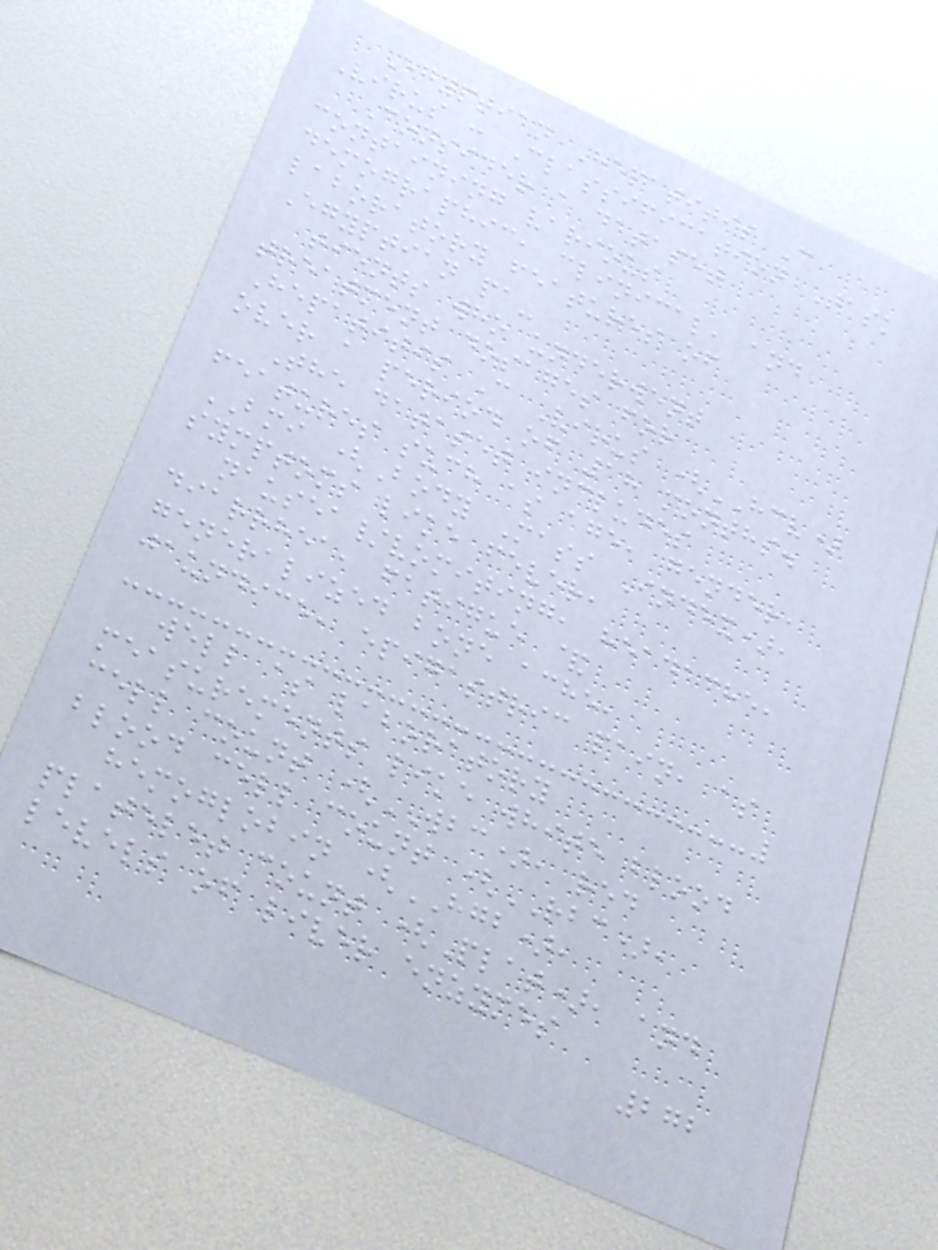Egyptian Hepatitis C
Virus : Classification Task
Consider a dataset
containing various
demographic, clinical, and
laboratory features of
Egyptian pa-
tients who underwent
treatment dosages for
Hepatitis C Virus (HCV)
over a period of 18 months.
The dataset includes
features such as age, gender,
BMI (Body Mass Index),
symptoms like fever,
nausea/vomiting, headache,
diarrhea, fatigue &
generalized bone ache,
jaundice, epigastric pain, as
well as laboratory
measurements like white blood
cell count (WBC), red
blood cell count (RBC),
hemoglobin (HGB),
platelet count (Plat), and
levels of liver enzymes
272
